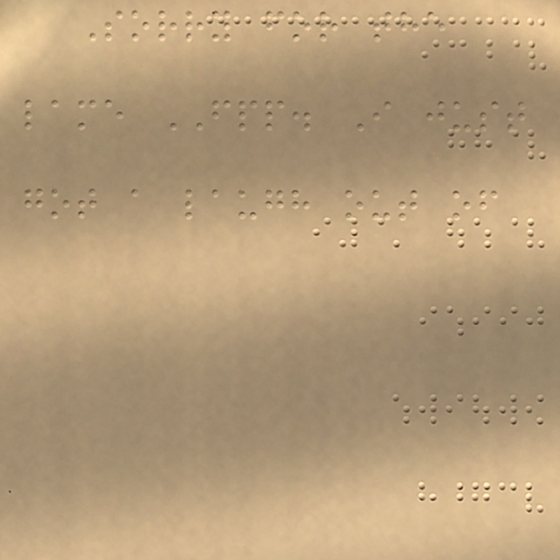Sorry for the
lame FPP. I just
got a laugh out of
